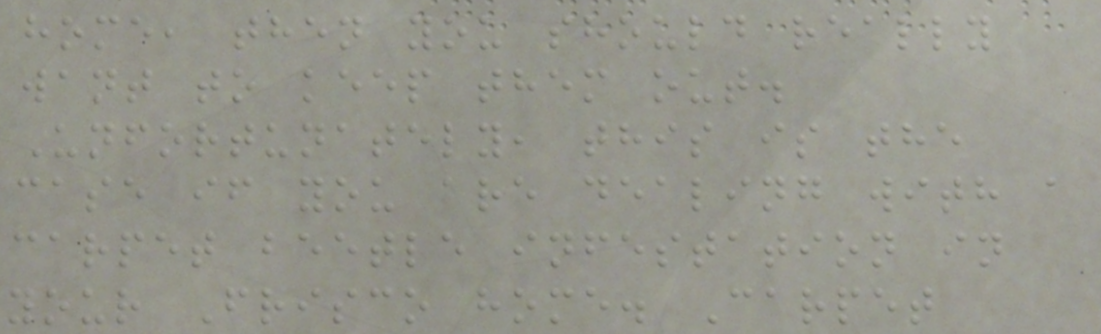home, then you should really
want to keep them out.
Unfortunately, this is the
case if you are dealing with a
carpet beetle infestation in
your Frisco home. Carpet
